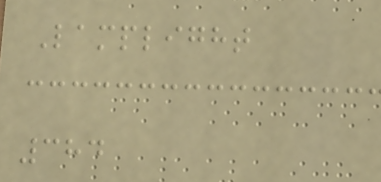Lamplight
384
